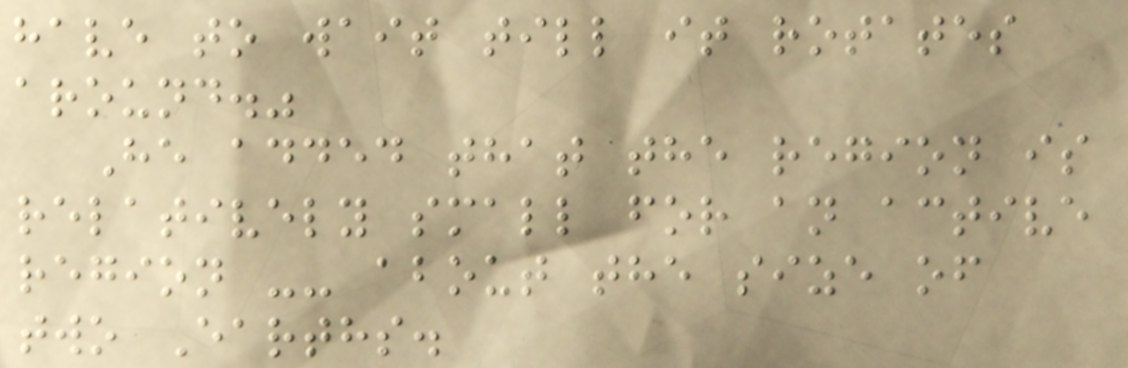have to wait till it rotates
around."
He added that the region is
relatively small for an active
region -- about the size of
two Earths.
